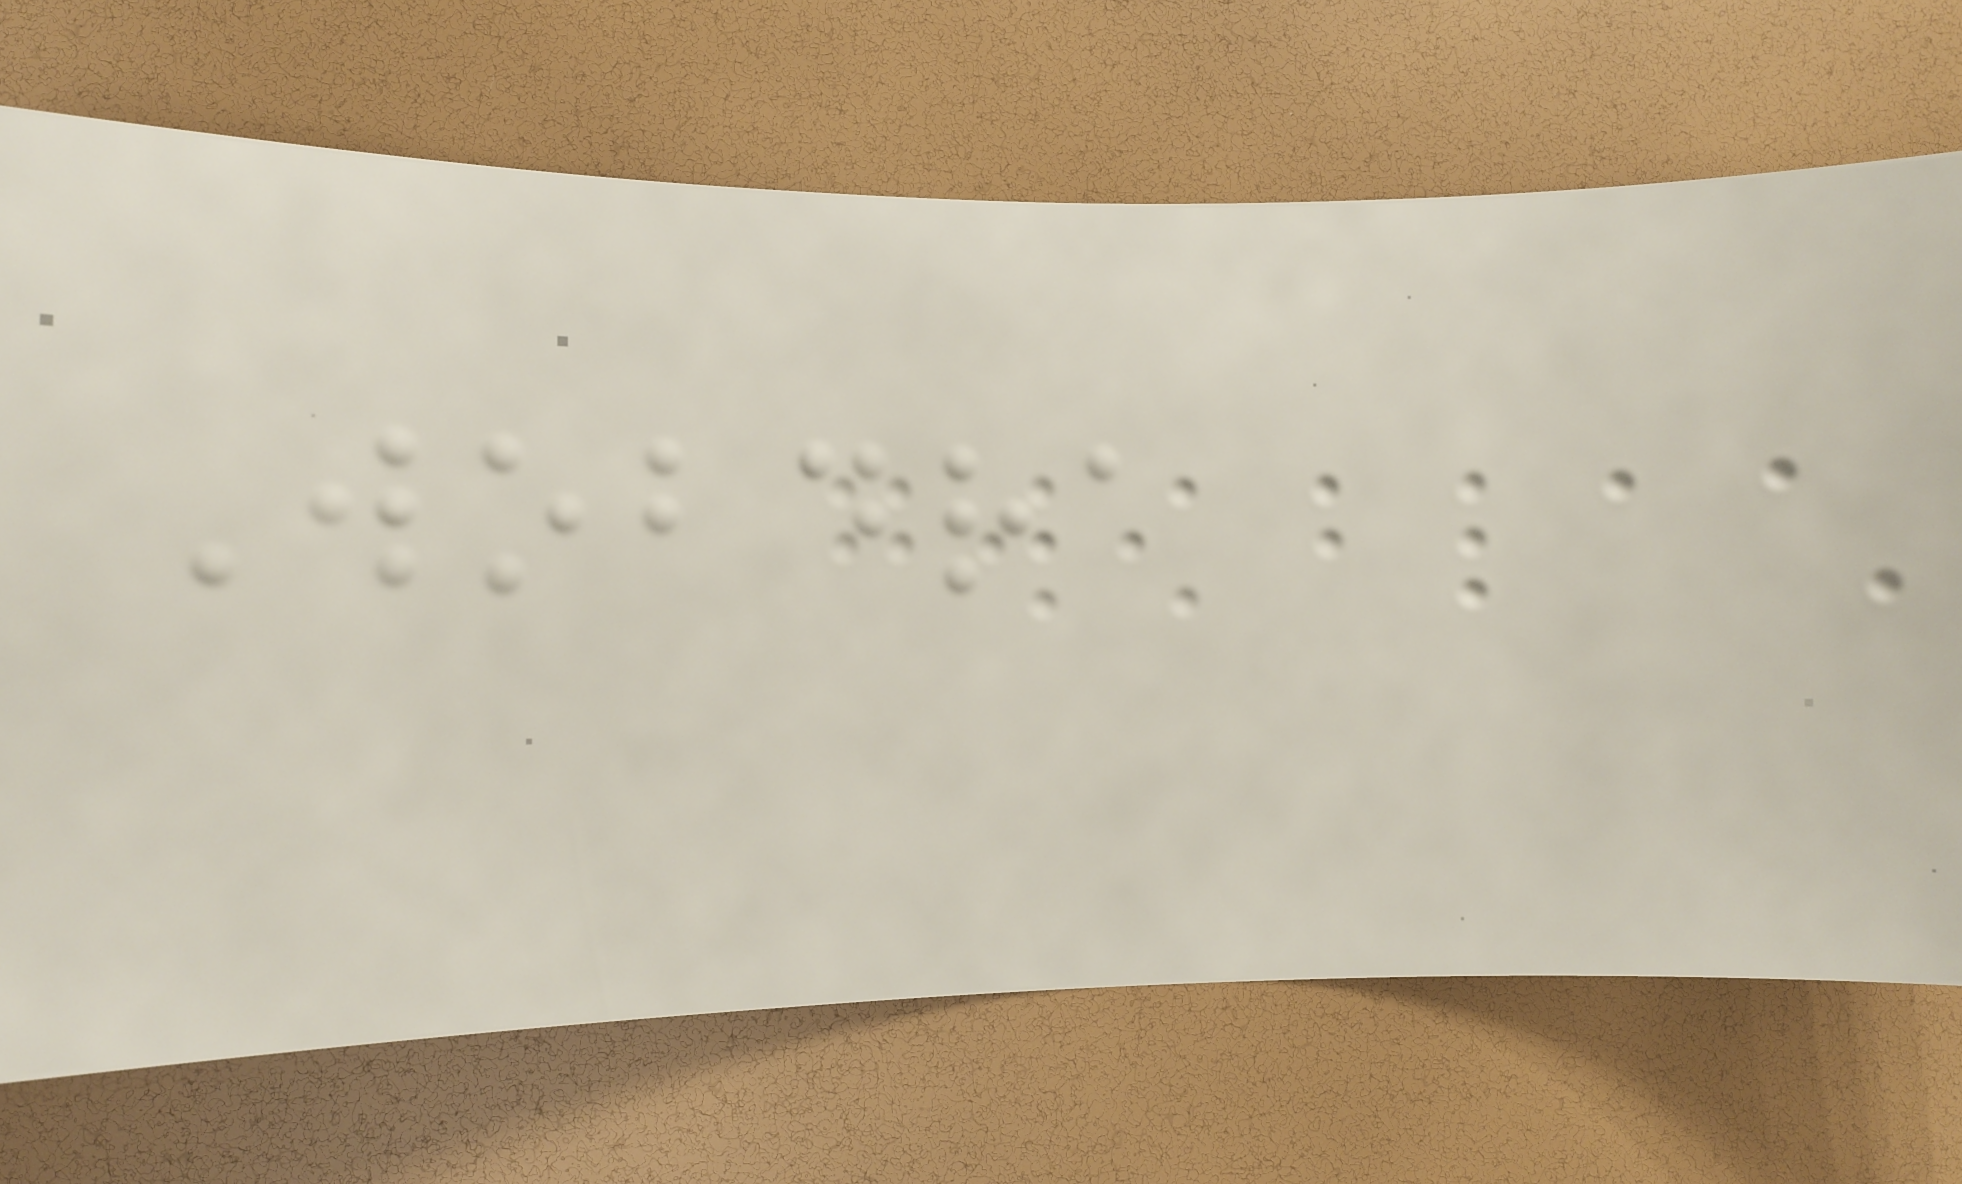Wobdra
